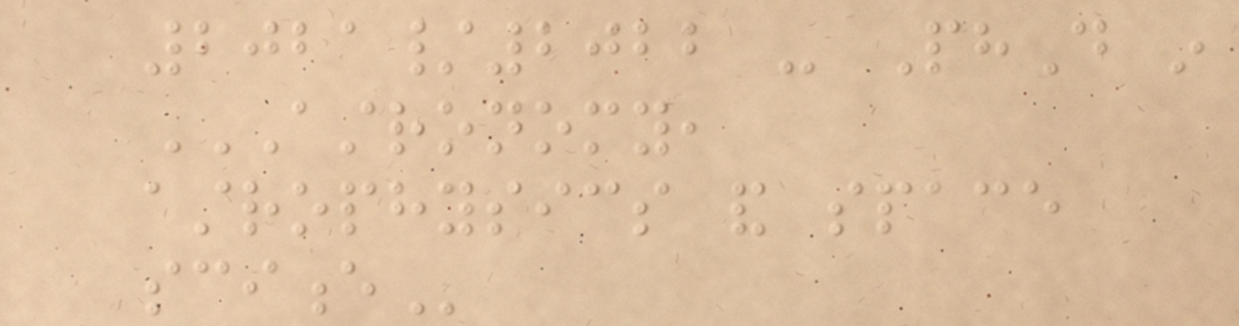2021/2022 - PhD in
ASTRONOMY,
ASTROPHYSICS AND SPACE
SCIENCE
